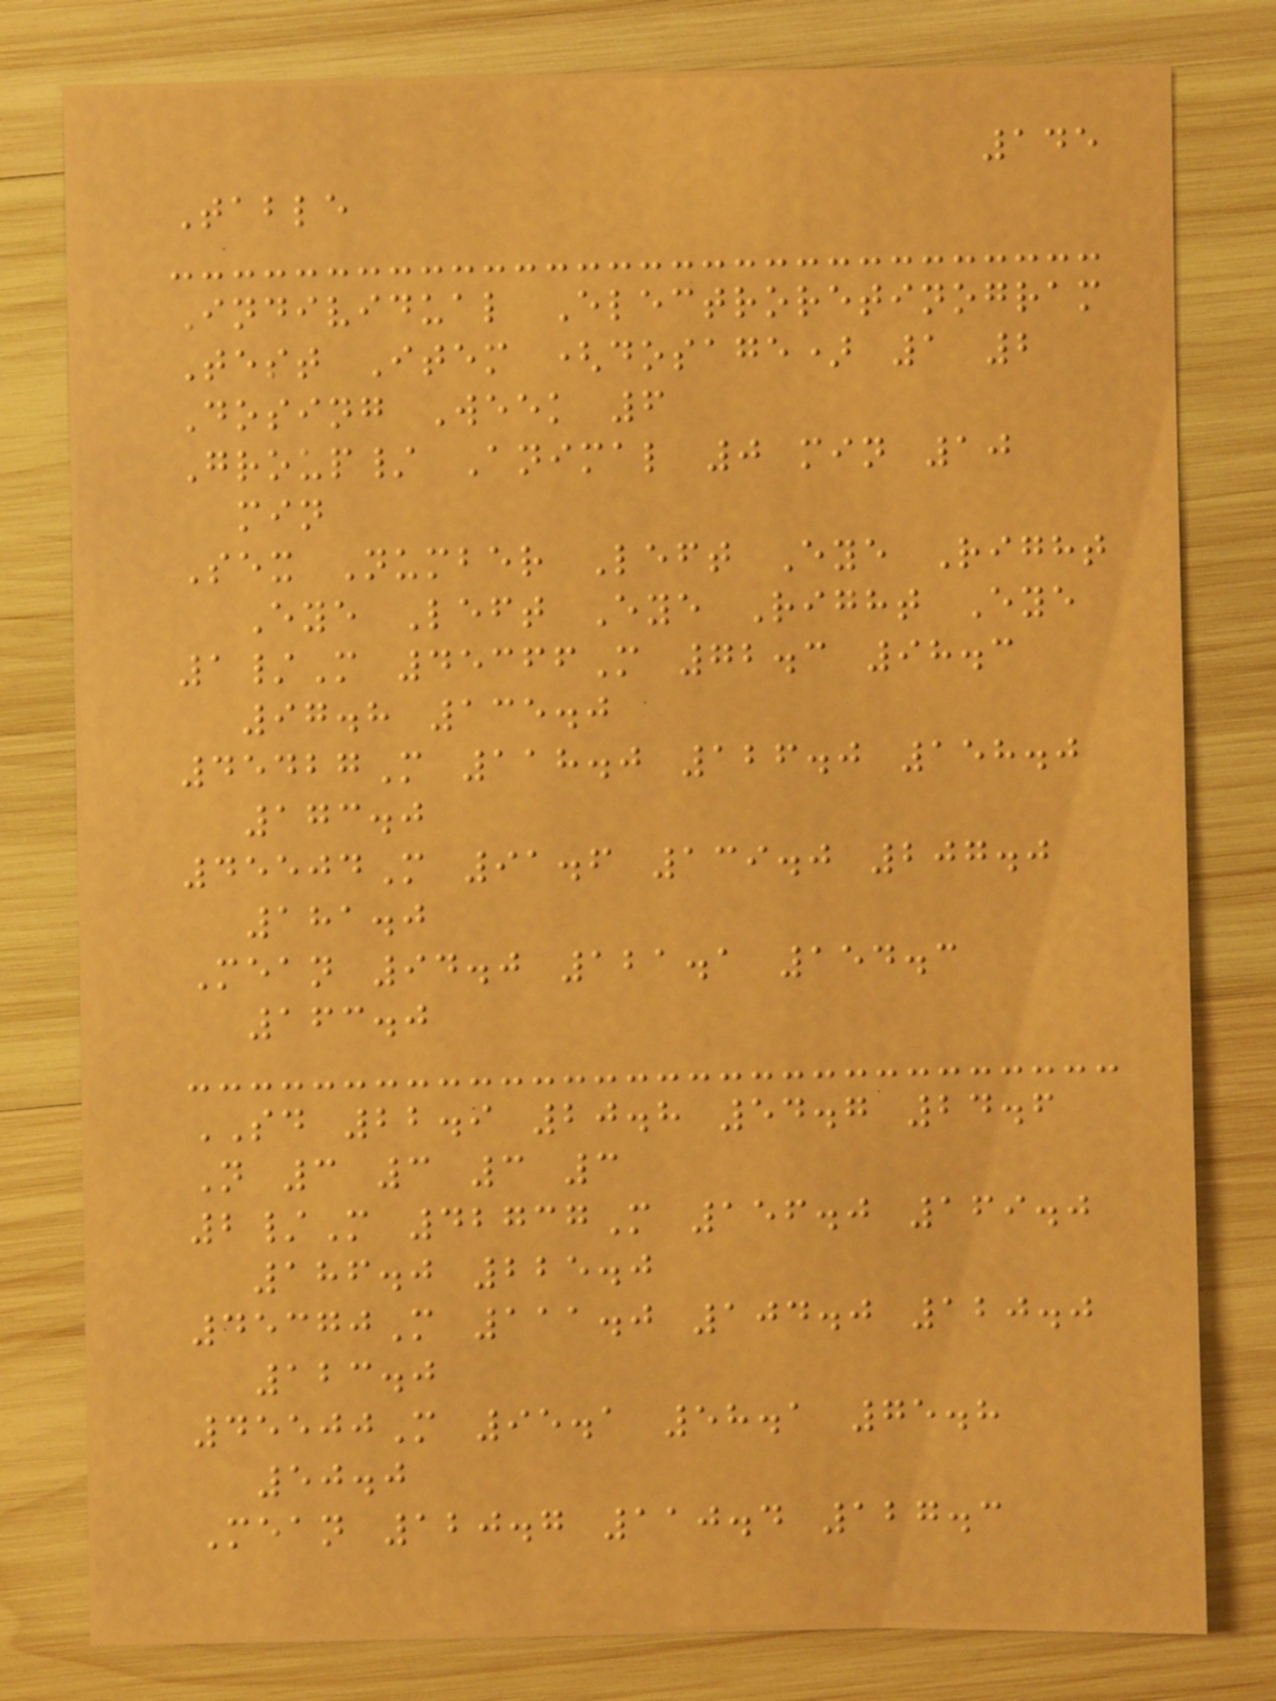145
Table
Individual Electroretinogram
Test Item (dosage) 1 2
Dosing Week 6
Group/ Animal 0 min 10
min
Sex Number Left Eye Right
Eye Left Eye Right Eye
1/M 45366M 72.3 98.3
97.8 135.0
45427M 118.0 126.0 158.0
173.0
45504M 91.6 139.0 207.0
181.0
Mean 94.0 121.1 154.3
163.0
SD 22.9 20.8 54.7 24.6
N 3 3 3 3
2/M 42737M 156.0 169.0
186.0 225.0
45370M 111.0 104.0 120.0
123.0
45500M 95.1 58.1 75.8
50.0
Mean 120.7 110.4 127.3
